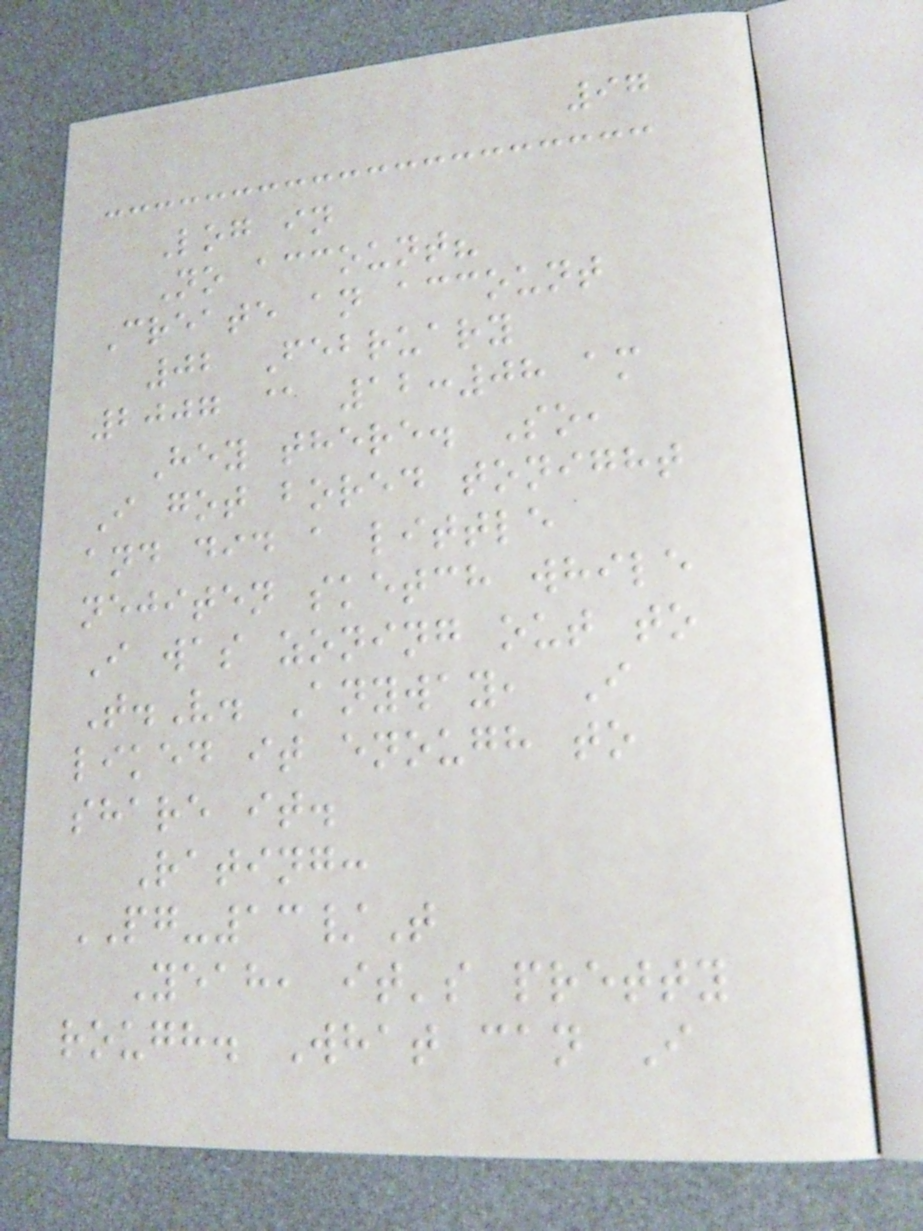97
Log in
No account?
Create an account
02 February
2007 @ 12:08 am
Hey there. So,
I got bored tonight
and did a little
nejiten sketch while
I was zoning out to
T.V. Anyway, I
liked it enough to
share it.
Rating:
PG-13/T
Yeah, it's pretty
rough. What can I
